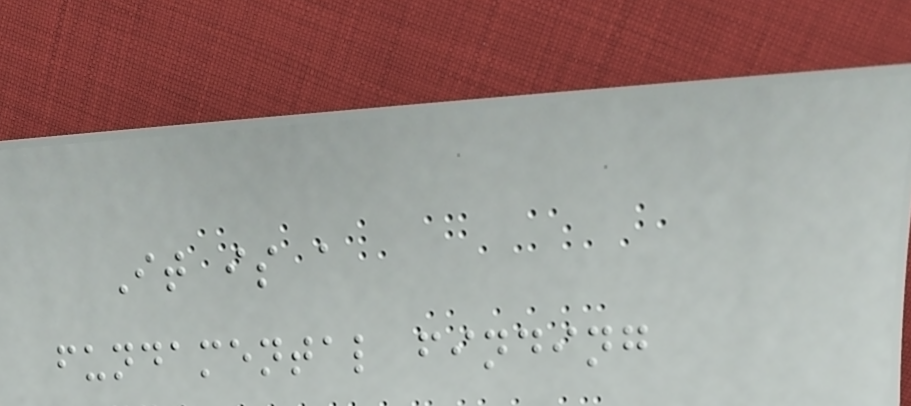It is a
fundamental finding
